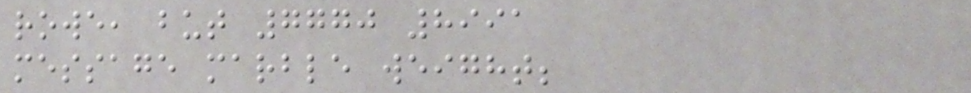rowe, but 7770 8991
message marble weight;
